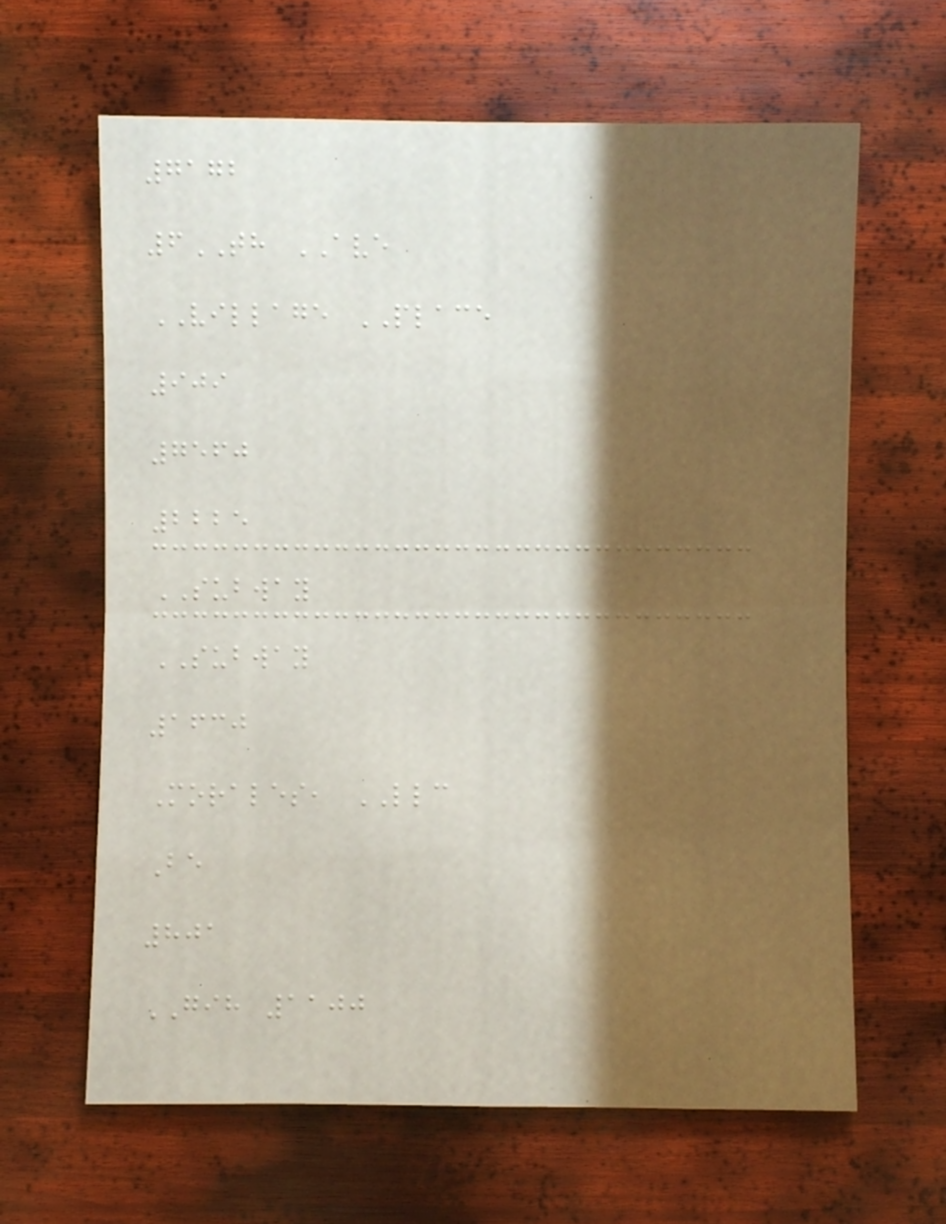7172
6TH AVE
VILLAGE PLACE
909
7560
2225
SUBWAY
SUBWAY
1630
Morales, LLC
Be
801
GIH 1100
